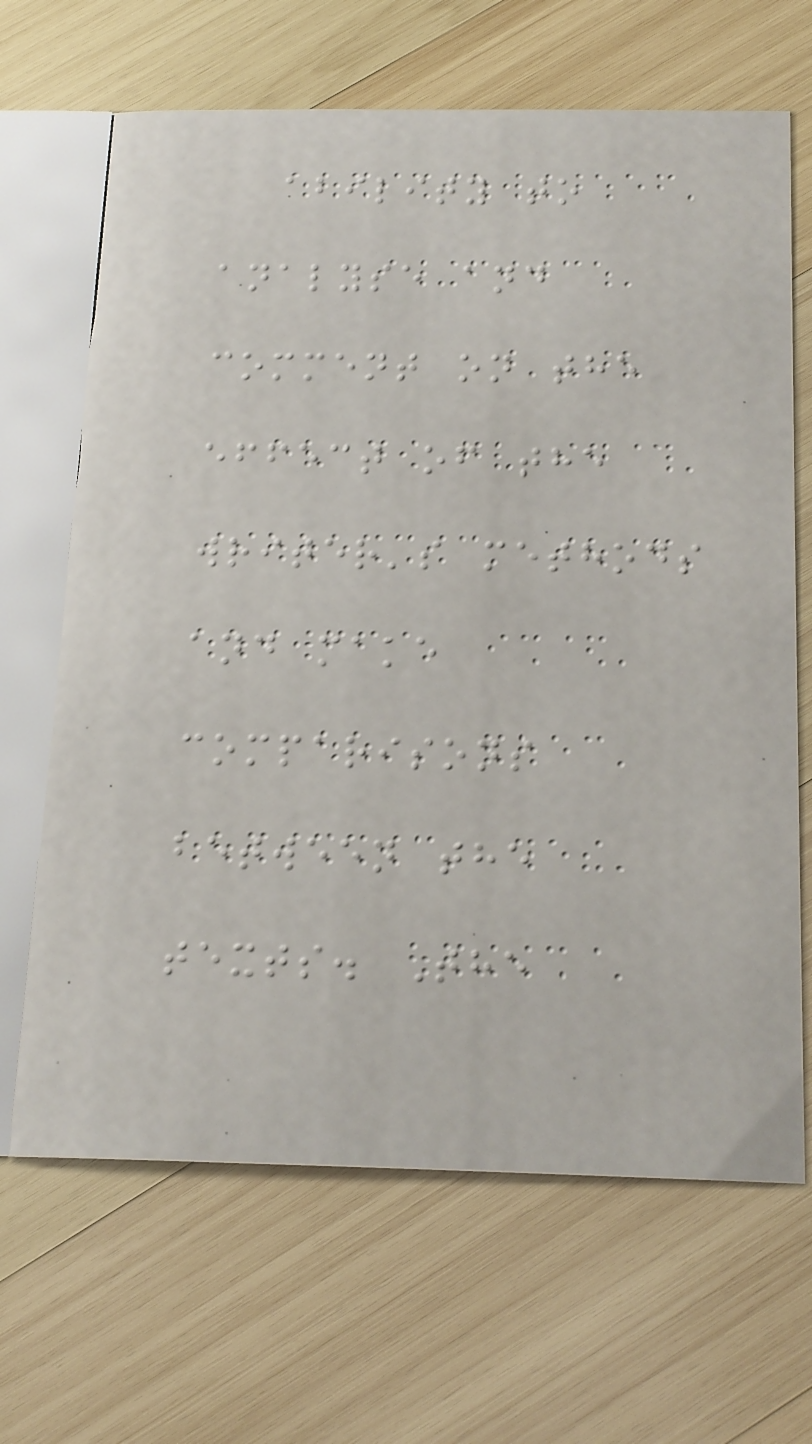ability to
analyse and
comment on the
effect of the
writer's methods
and make
comparisons
between the
texts. The
